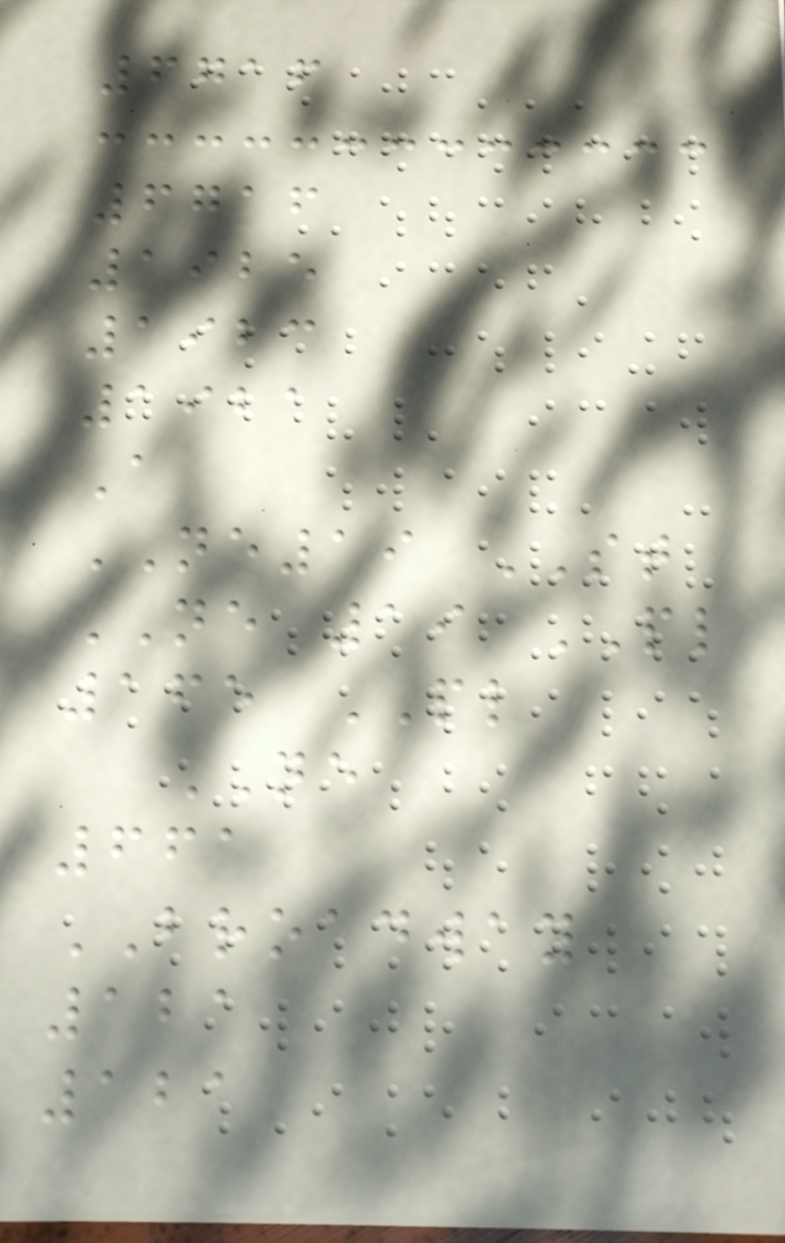6716
6716
1925
1923
1921
A
NE19 ST
NE 19 PL
165 PL
NE
661
BROADWAY
121
121
